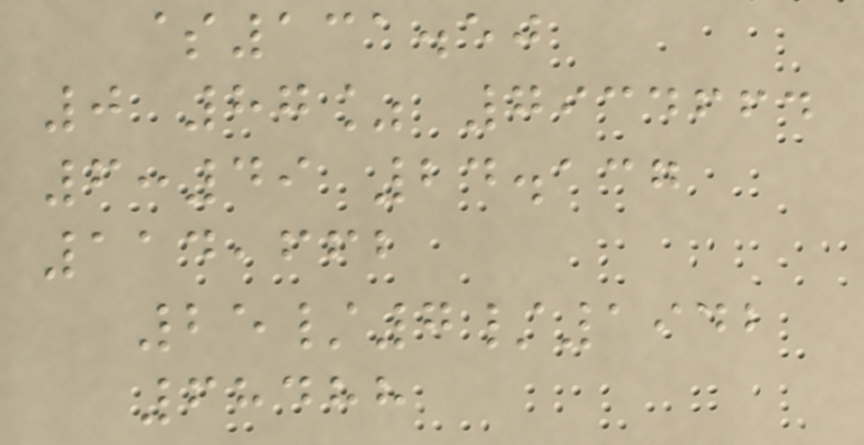$131.50
0 87% 7934664
6:49 24.137
114,662
25/7/1942
68488
